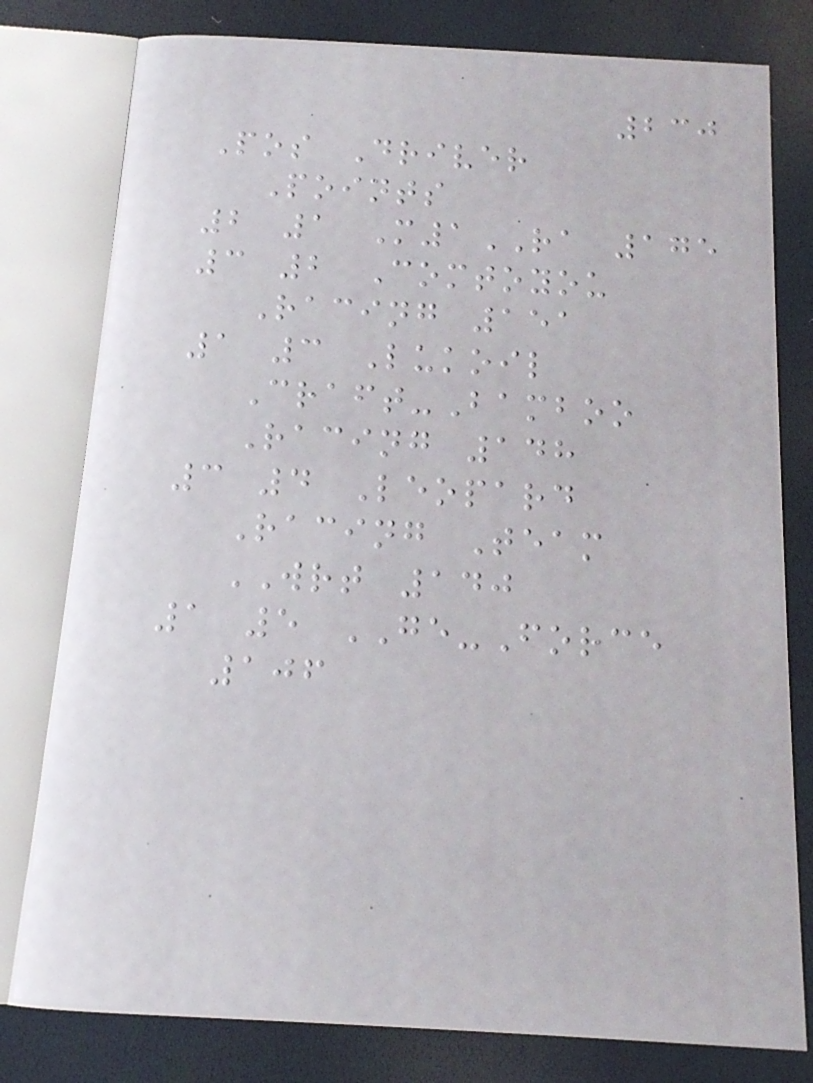230
Pos Driver
Points
2 1 M1RA 175
3 2 Comtoyou
Racing 151
1 3 Lukoil
Craft-Bamboo
Racing 148
3 4 Leopard
Racing Team
WRT 140
1 5 GE-Force
106
